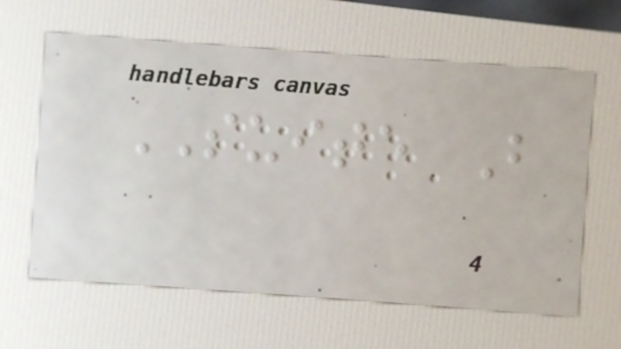SUITE B
